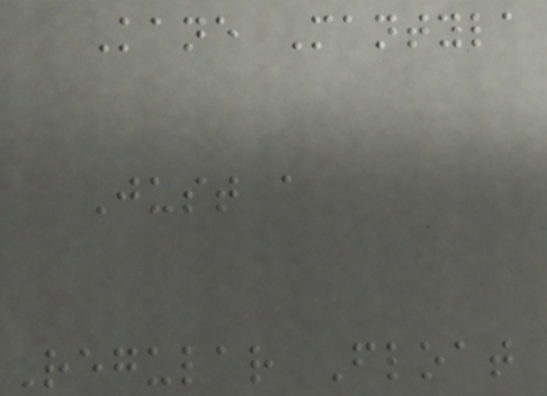Kane Mantyla
Just a
Regular Float
